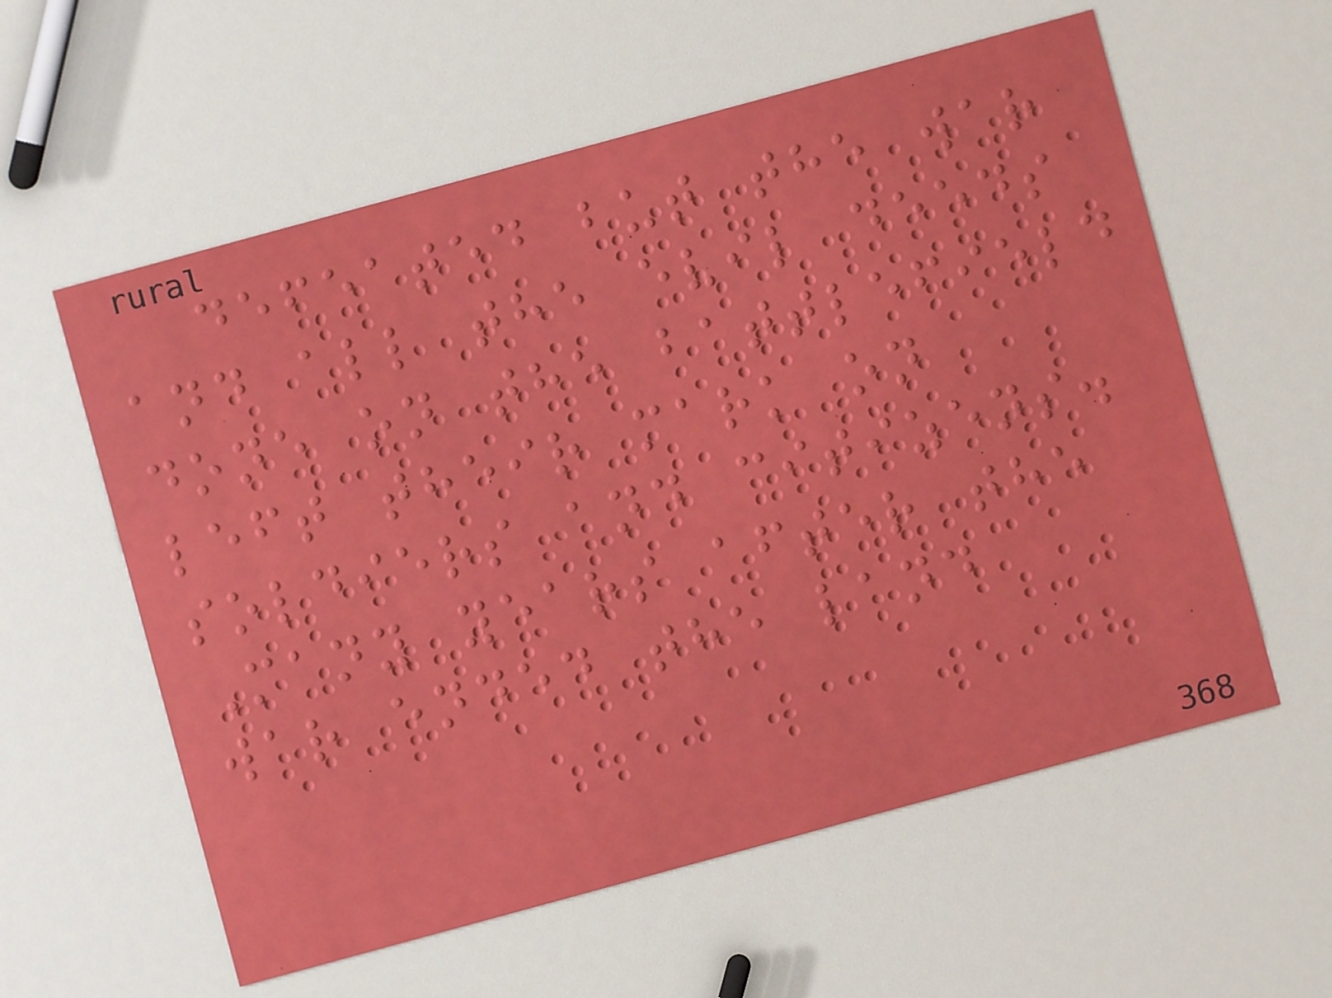defeated but the war
and all the evil deeds
done on the battlefield
left their mark on
soldiers and citizens.
Many years after the
war ended the land
